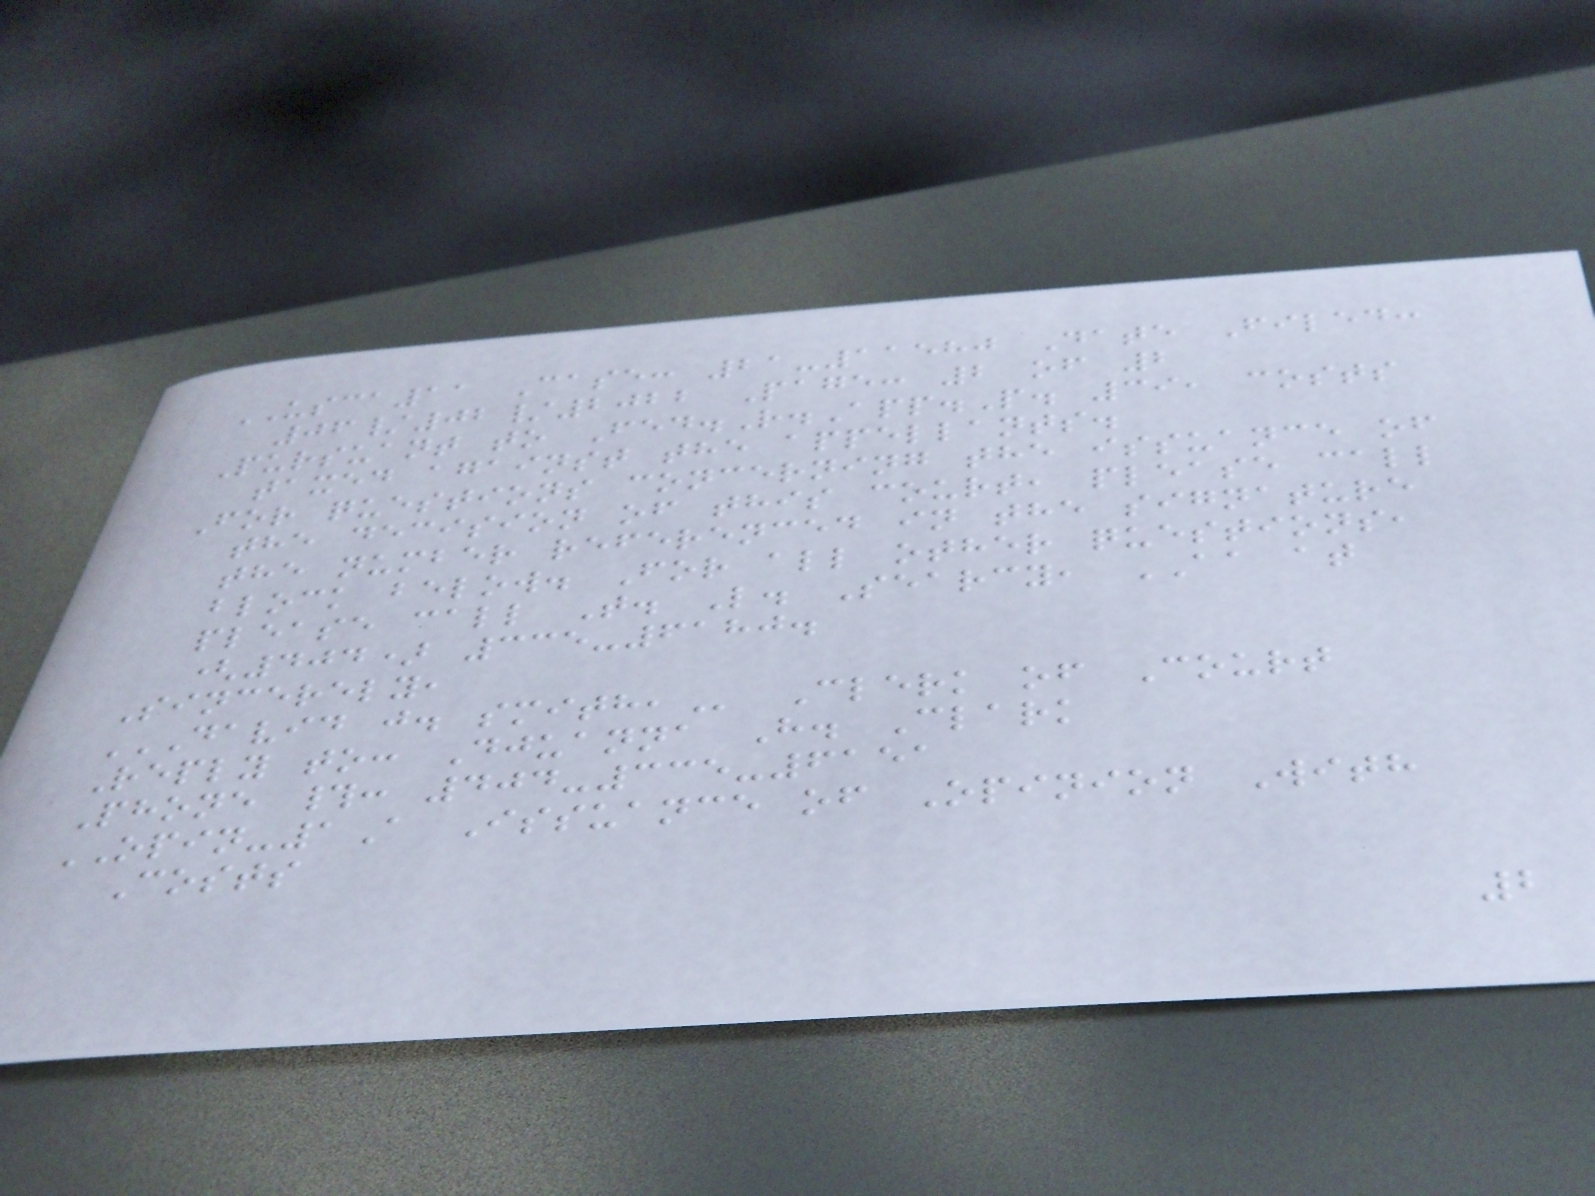USCA11 Case: 21-11580 Date Filed:
06/02/2022 Page: 2 of 2
Pursuant to Fed.R.App.P. 39, costs
taxed against the appellants.
For questions concerning the issuance of
the decision of this court, please call
the number referenced in the signature
block below. For all other questions,
please call T. L. Searcy, AA at
(404) 335-6180.
Sincerely,
DAVID J. SMITH, Clerk of Court
Reply to: Djuanna H. Clark
Phone #: 404-335-6151
OPIN-1A Issuance of Opinion With
Costs
2
